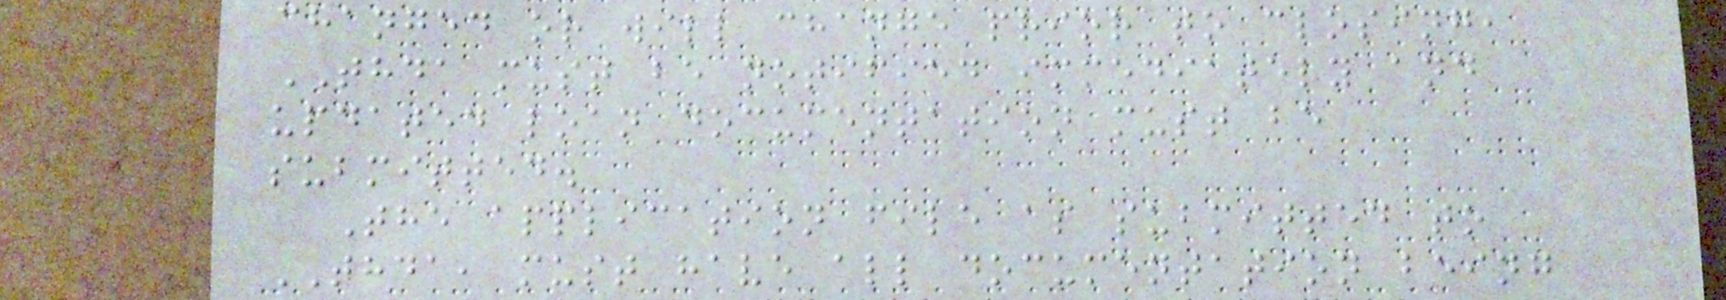changed or will change prior to closing,
THDA must be notified immediately and
updated loan documentation must be
submitted.
The application file as submitted to
THDA, must have all documentation being
